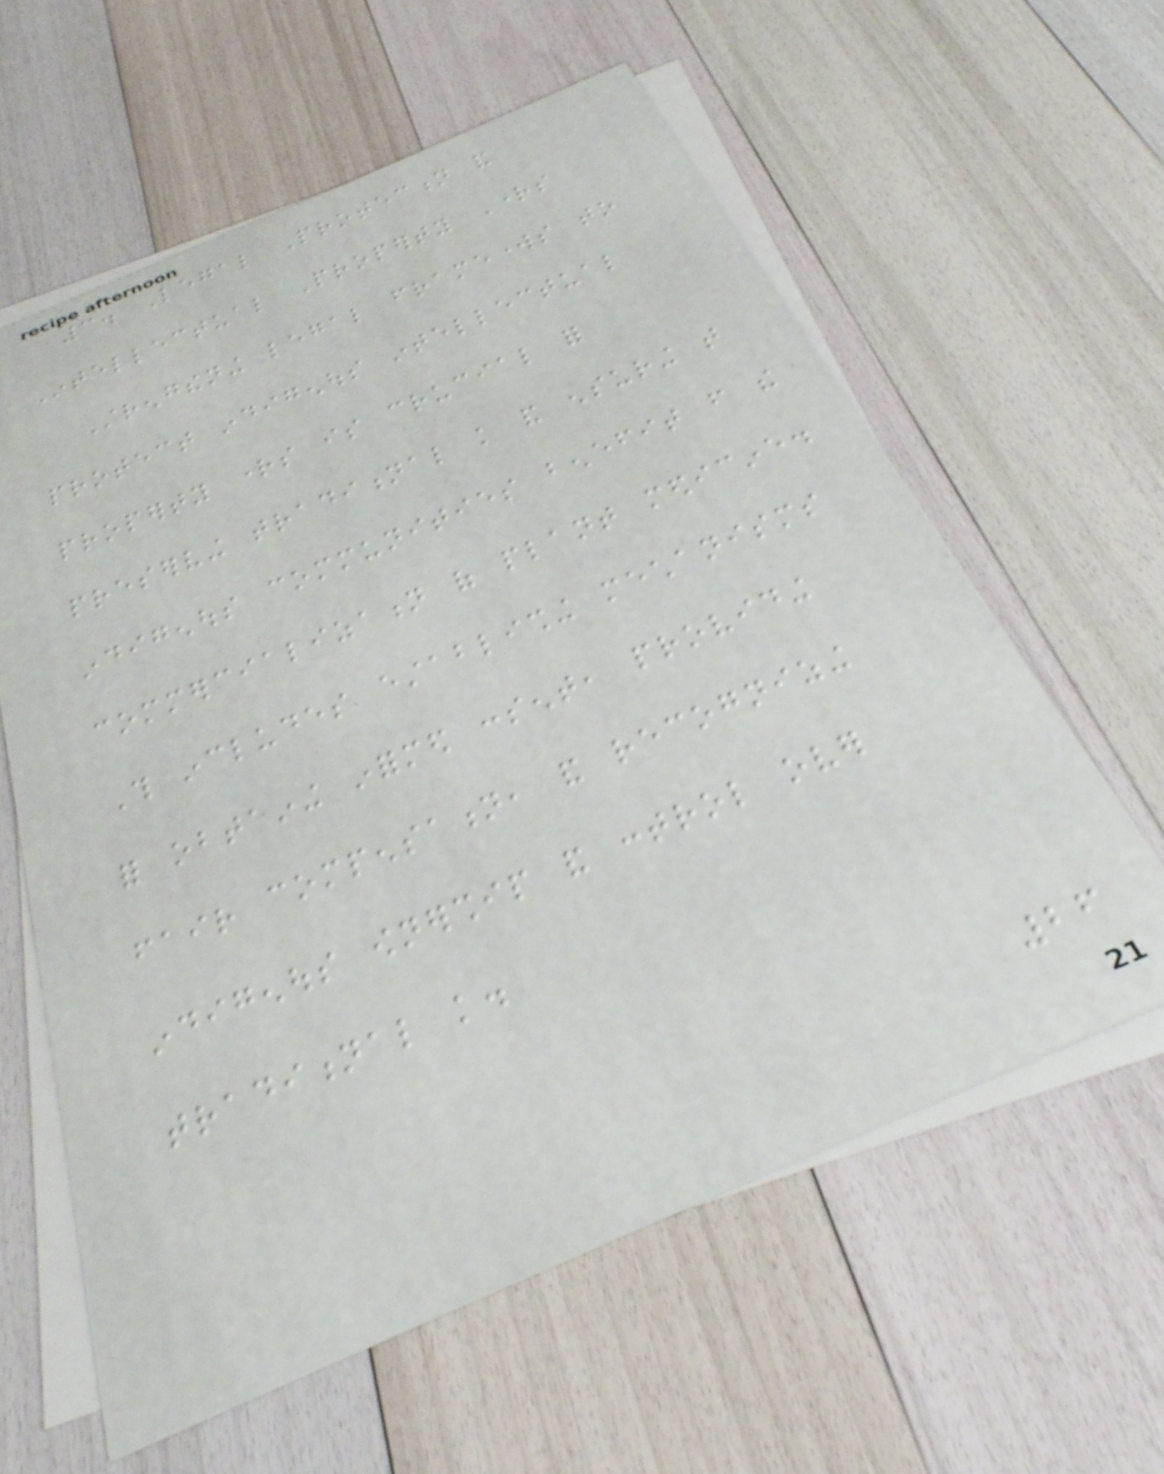3. Legal Protection and
Intellectual Property Rights
Strengthening legal frameworks to
protect indigenous intellectual
property rights is crucial for
preserving traditional knowledge and ensuring that
indigenous communities benefit from the
commercialization of plant medicine.
This includes establishing mechanisms
for obtaining informed consent, providing
fair compensation, and recognizing
indigenous ownership and control over
traditional knowledge.
26
